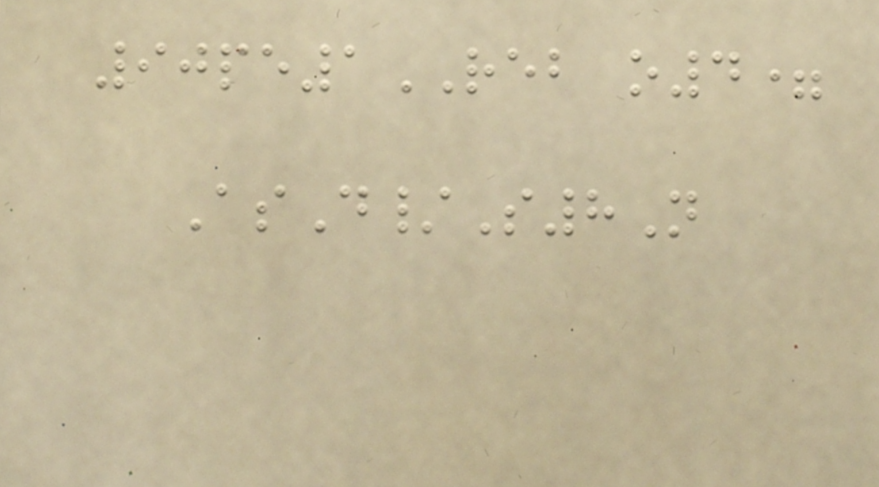90pe1REB o4=
AsD/S8N
